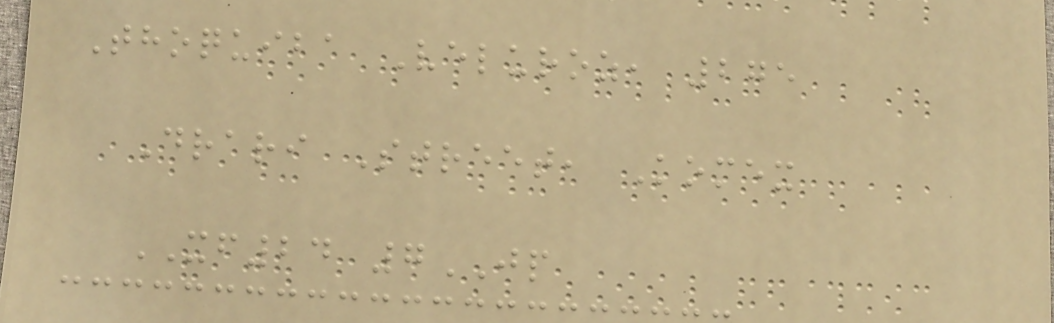Thoquiba Veluroz, 275
Drari Street, Komex
XF24 7JP
